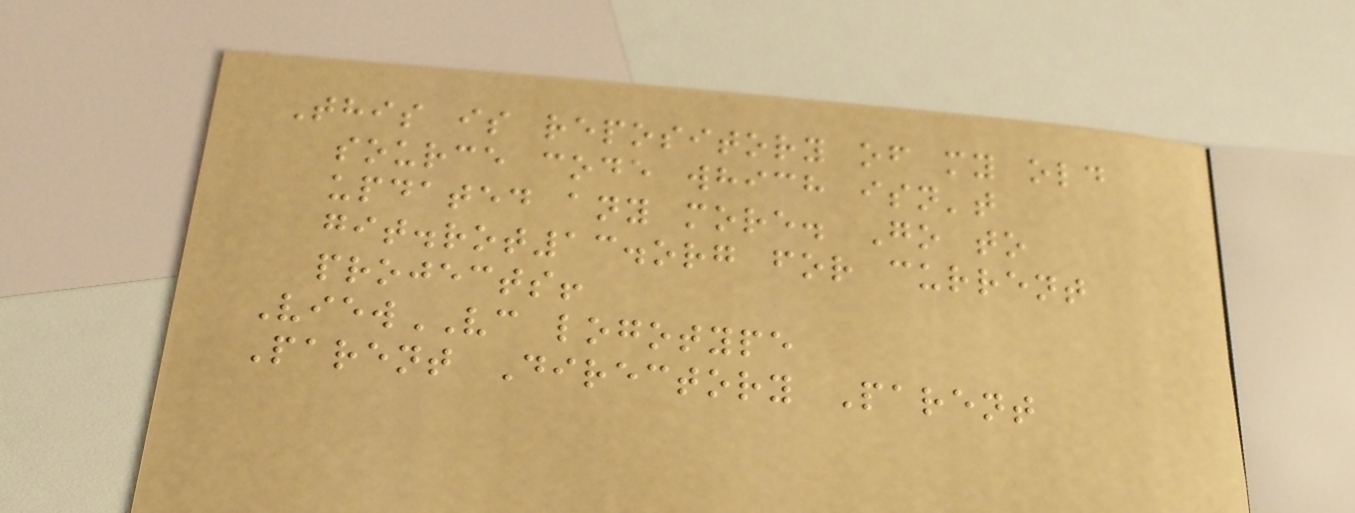This is repository of my old
source code which isn't
updated any more. Go to
git.rot13.org for current
projects!
ViewVC logotype
Parent Directory Parent
